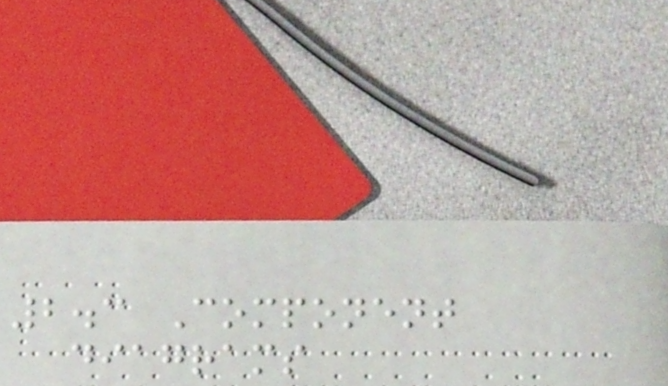2.3 Component
diagrams
